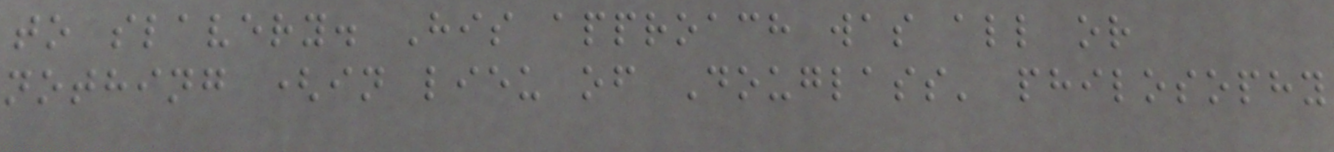to slavery. His approach was all or
nothing (in lieu of Douglass' philosophy
